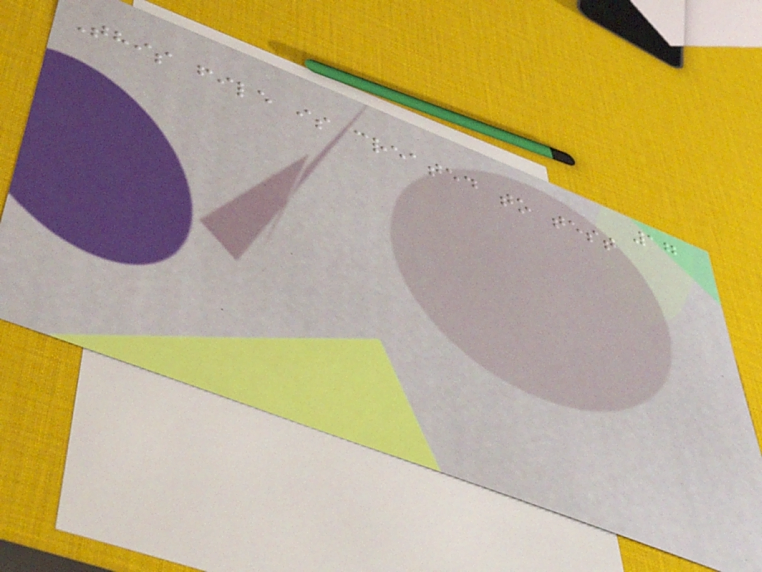17
This file is created to test
